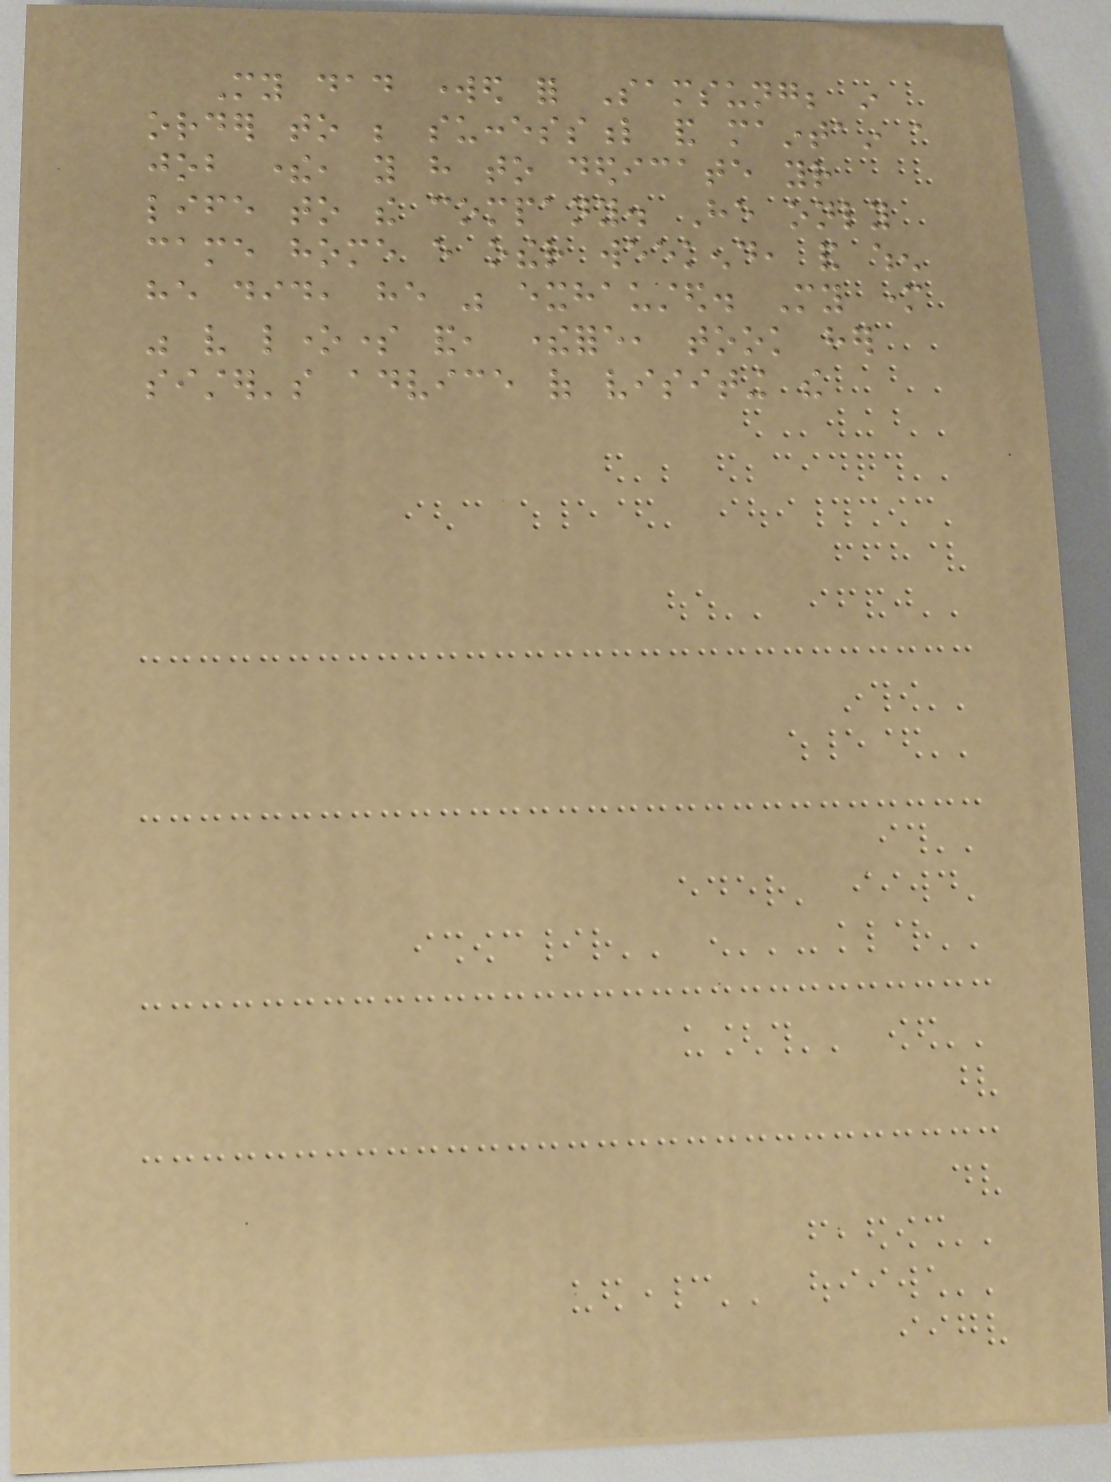My dad worked for Samsung; in
order to be successful and maintain a
job there, you have to dedicate your
life to the company. He only
came home every other weekend, and when
he did, he was exhausted. My mother
was very lonesome and, therefore, took her
sister's advice of visiting the
